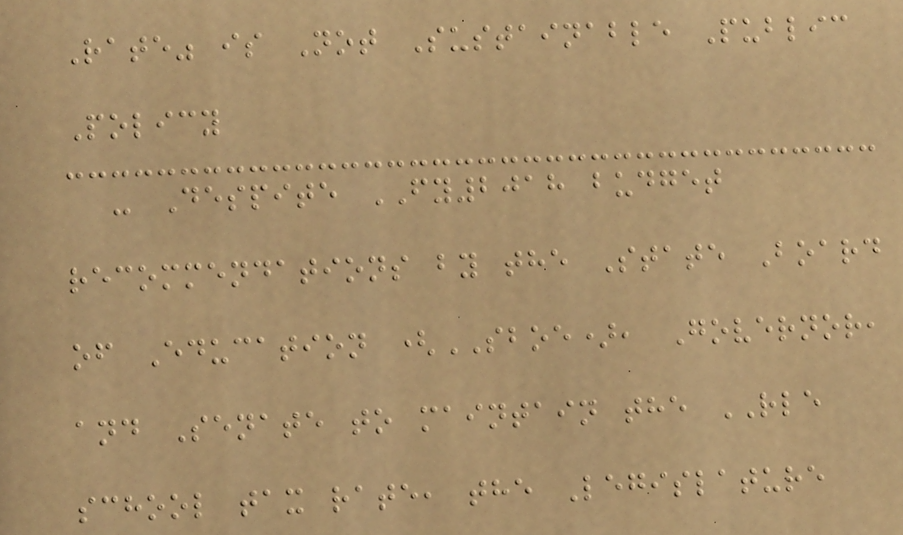Rate" is Not Sustainable Public
Policy
- Despite FY2018 budget
recommendations by the State Board
of Education (SBOE), Governor,
and Senate to maintain the RLE
school tax rate, the Legislature
